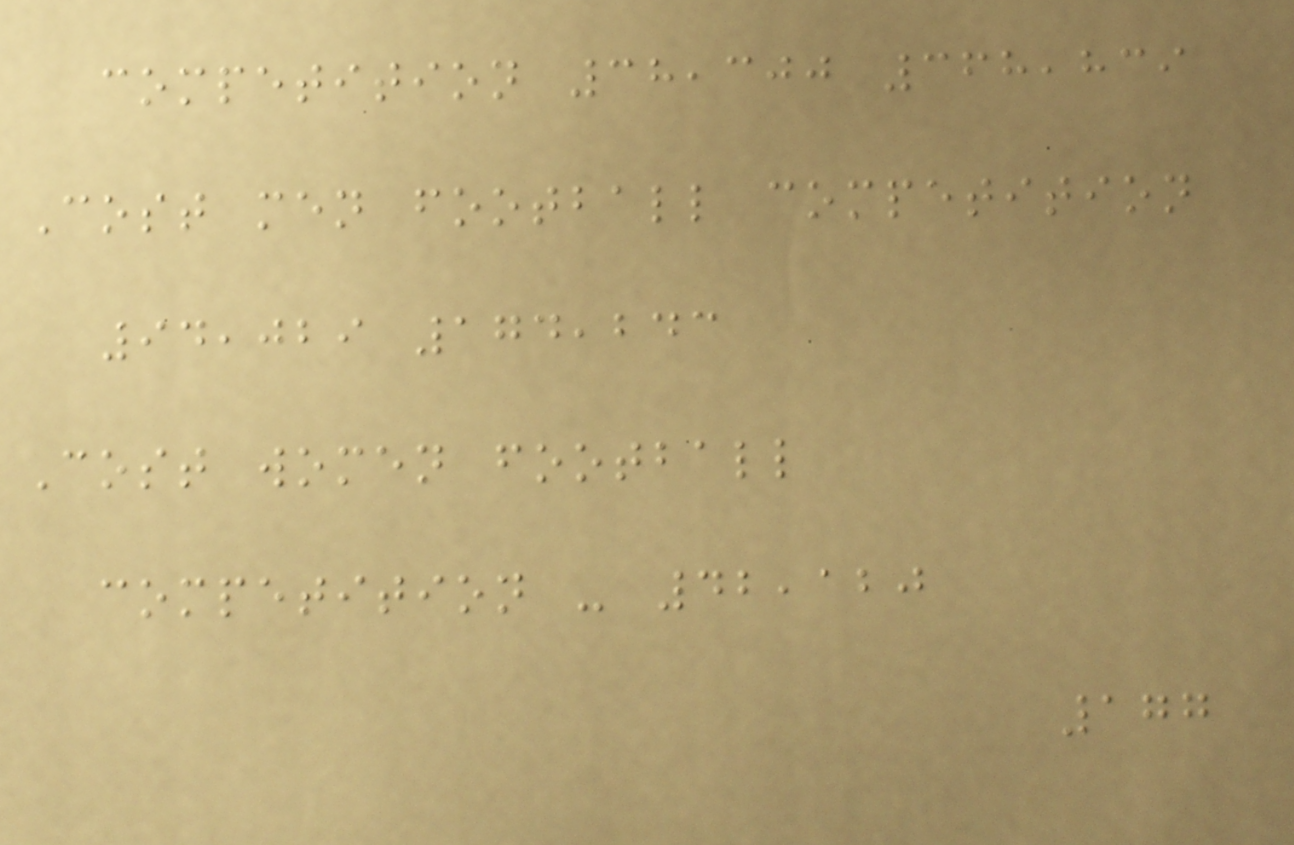competition 38,300 368,839
Cost men football competition
94,029 174,243
Cost women football
competition - 42,120
177
